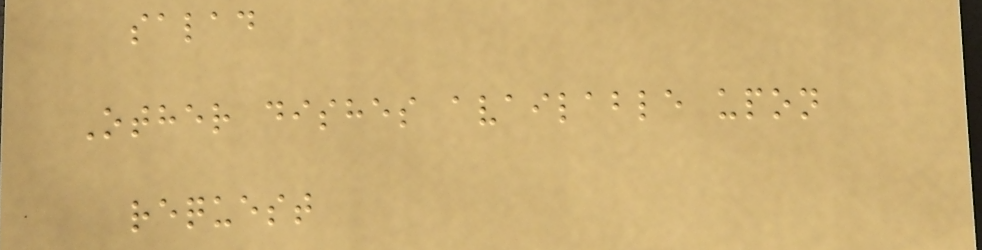salad
Other dishes available upon
request
